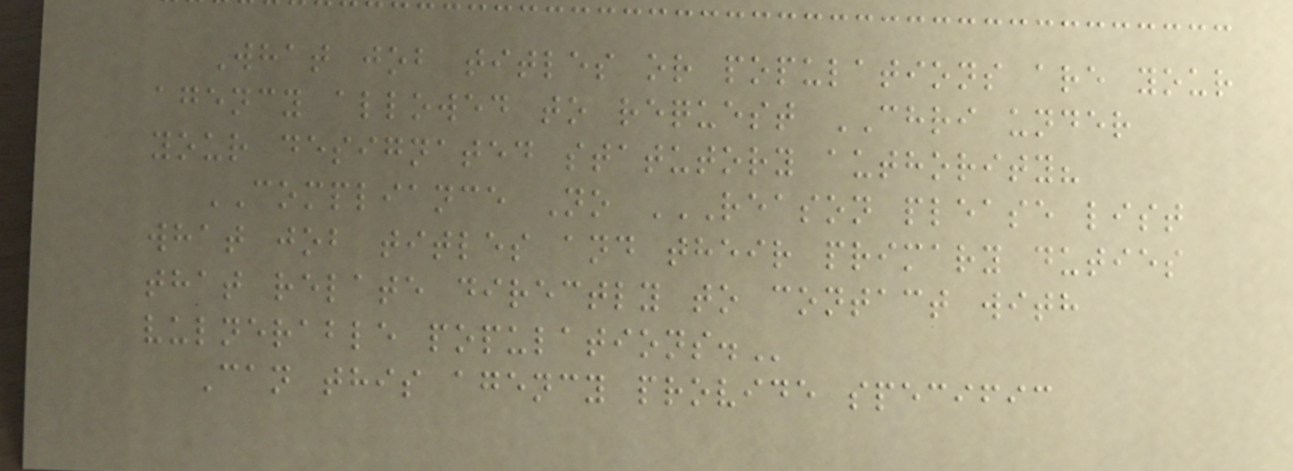What job titles or populations are your
agency allowed to request CHRI under
your designated statutory authority?
COMPLIANCE No REASON PLEASE LIST
WHAT JOB TITLES AND THEIR PRIMARY DUTIES
THAT RELATE DIRECTLY TO CONTACT WITH
VULNERABLE POPULATIONS.
Can this agency provide specific
